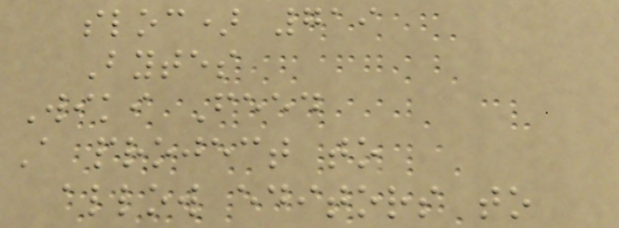sloc) 719
Bytes
Wiki Feed
A project to
allow editors to
